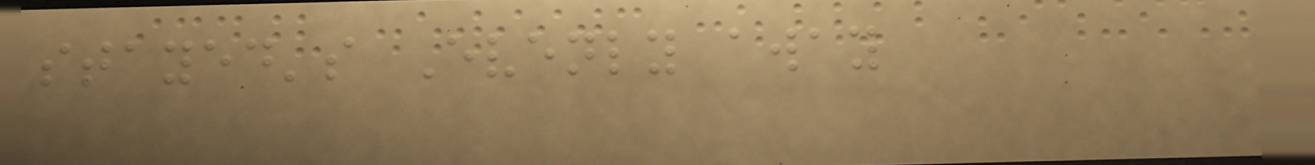stayed's Evenly away
